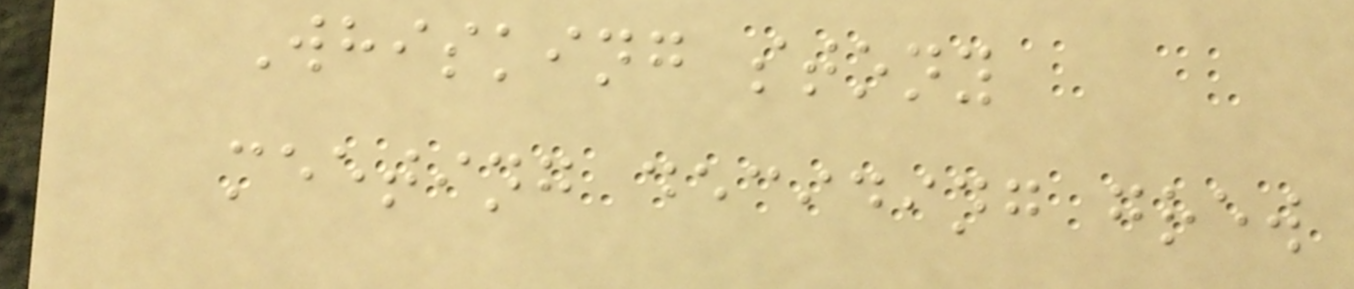Whisking stony
meeting deciding grew
